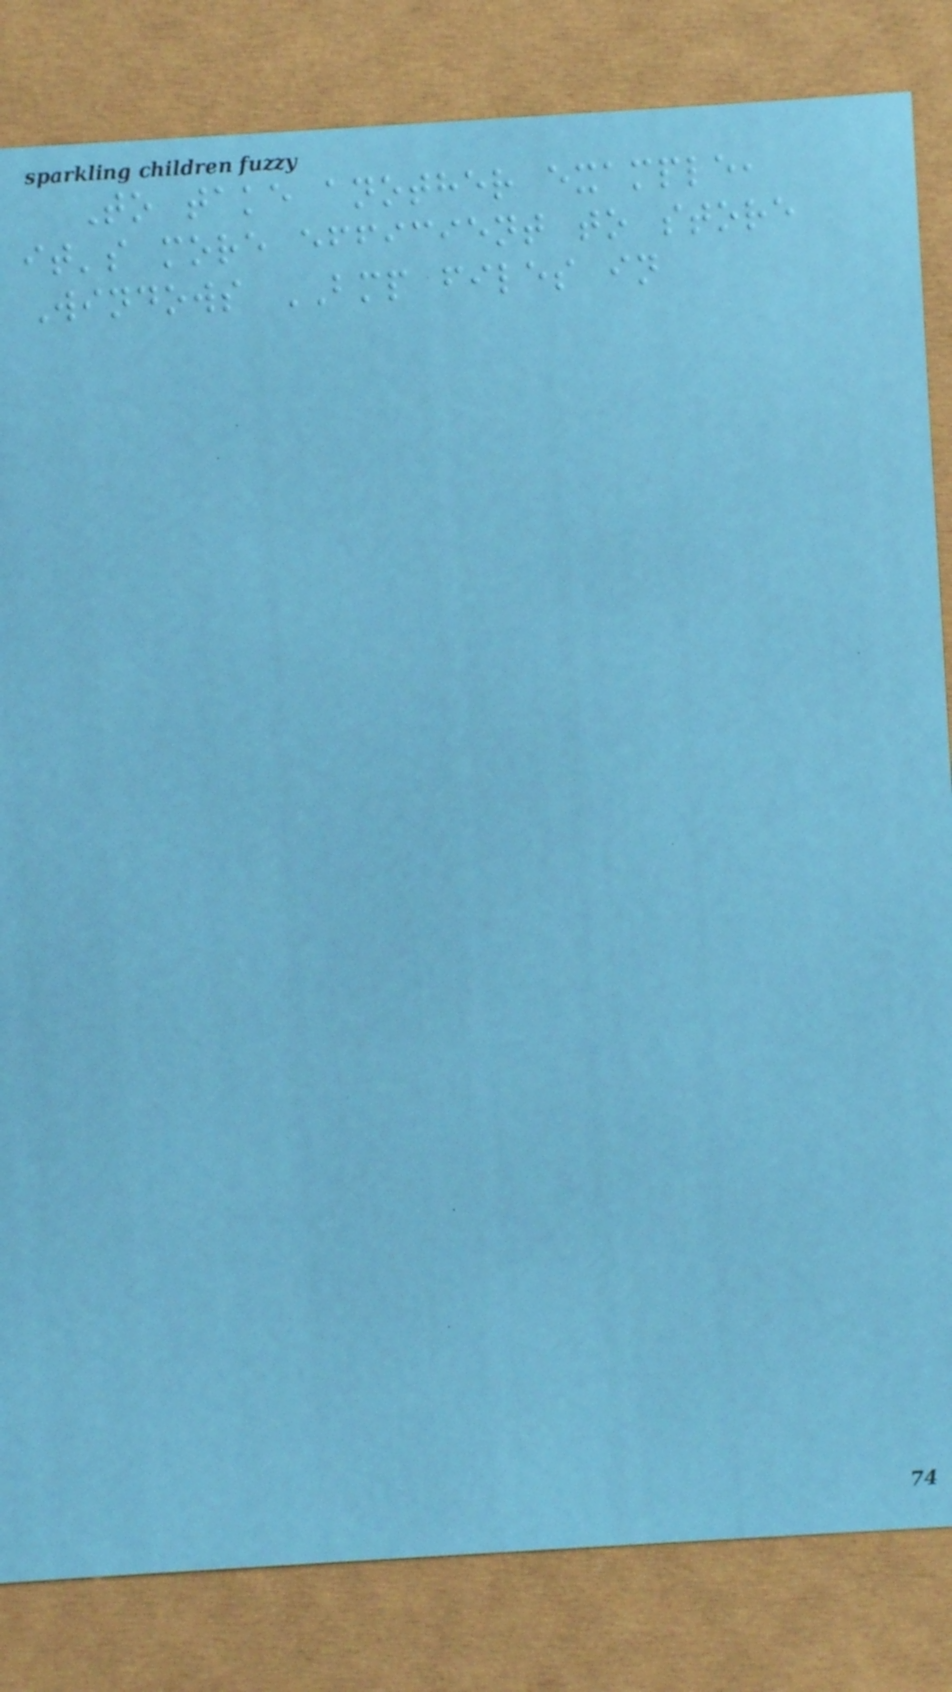To take another example,
it's more efficient to store
Windows BMP files in
